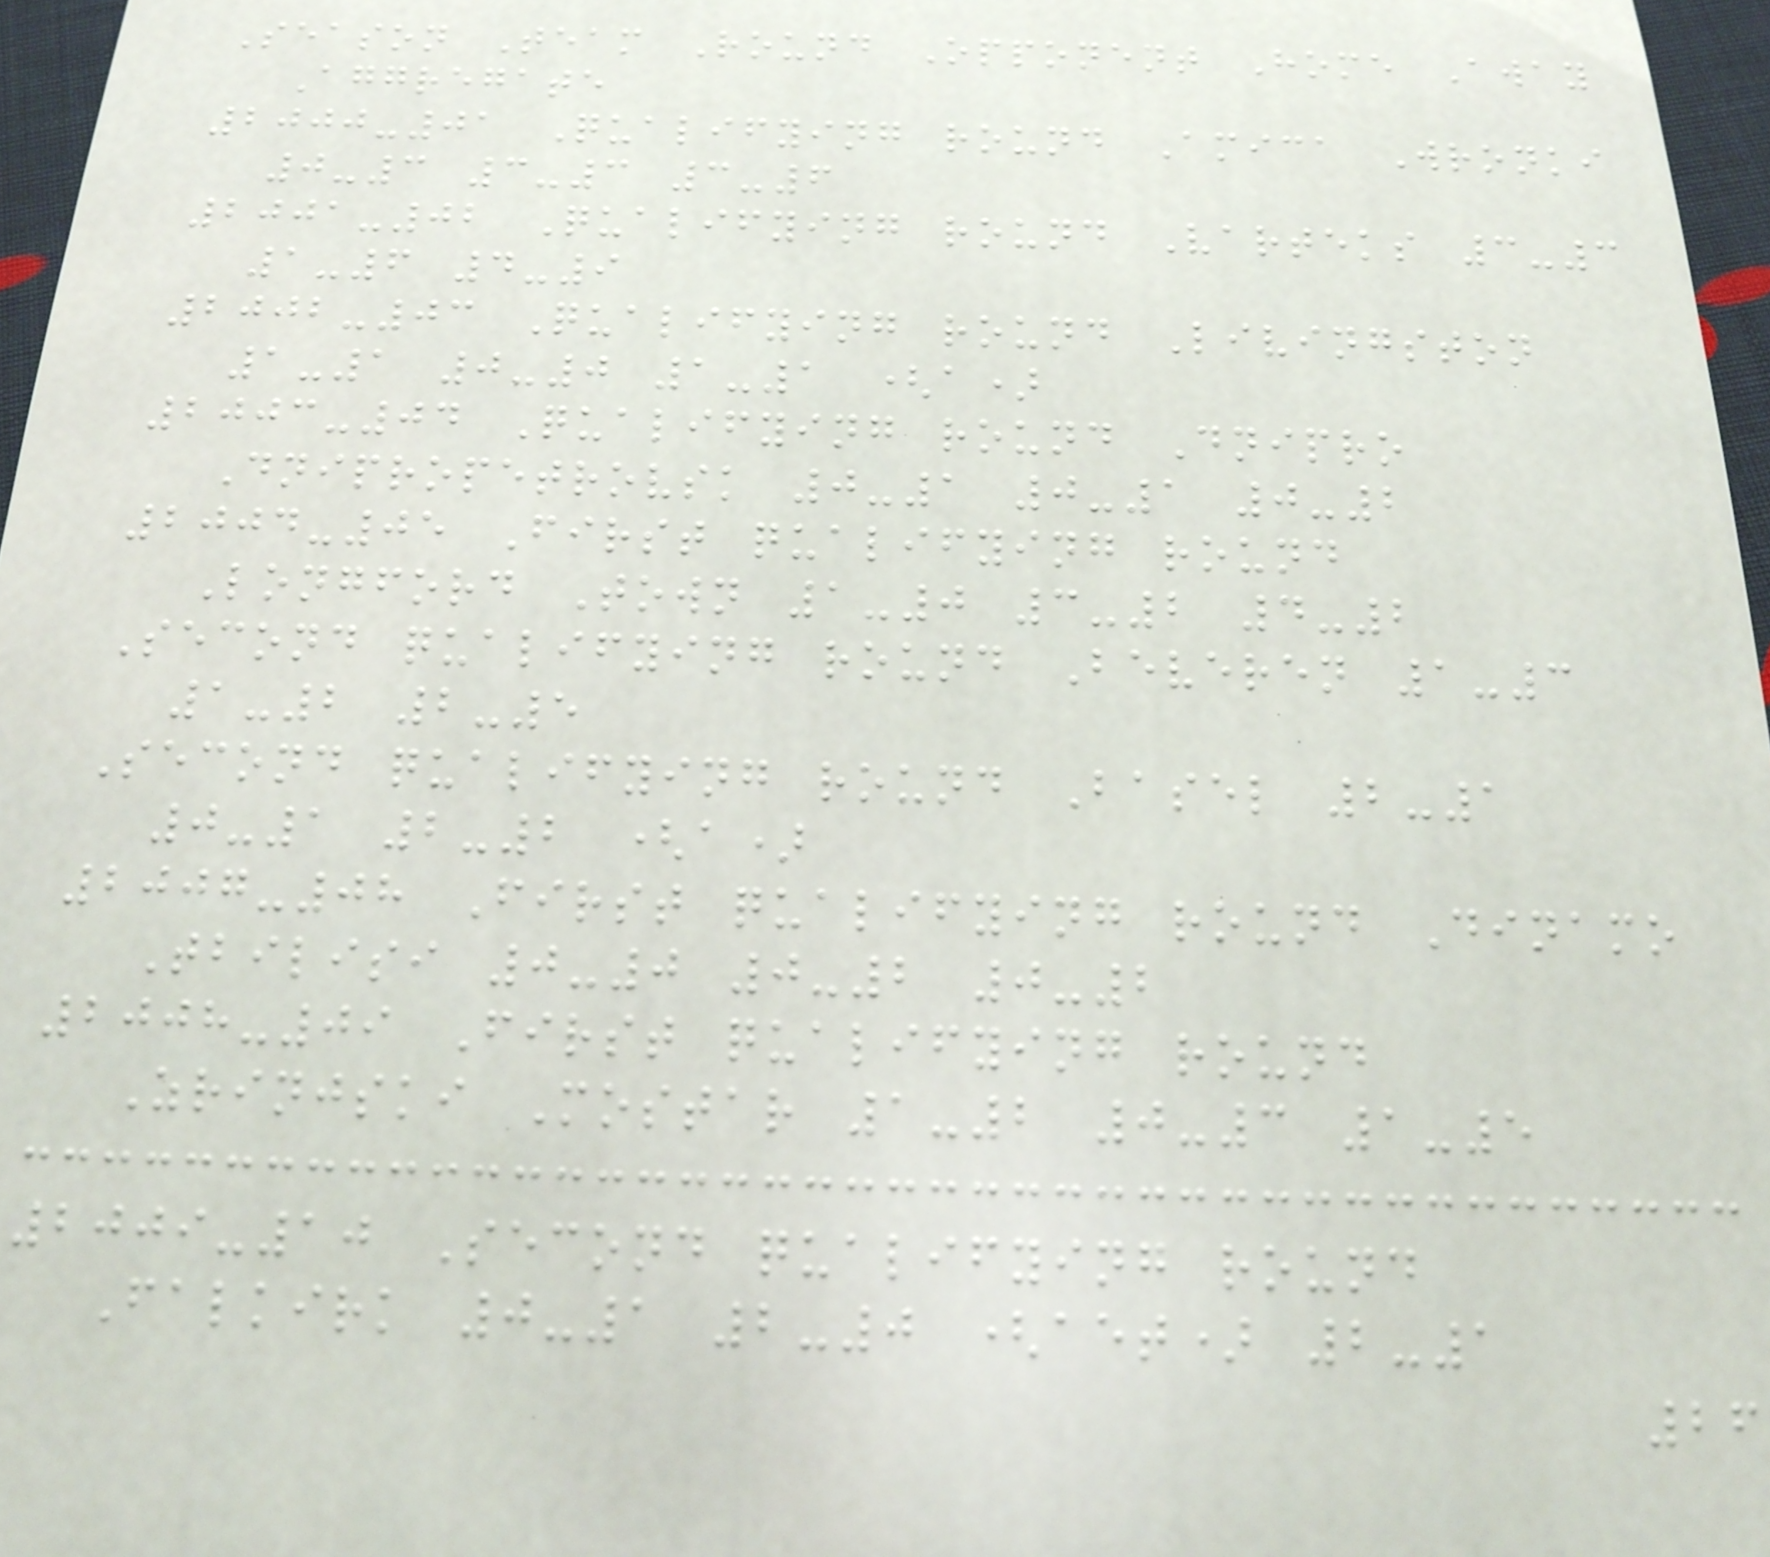Season Team Round Opponent Home Away
Aggregate
2000-01 Qualifying round Amica Wronki
0-3 3-3 3-6
2001-02 Qualifying round Varteks 3-3
1-6 4-9
2002-03 Qualifying round Livingston
1-1 0-0 1-1 (a)
2003-04 Qualifying round Dnipro
Dnipropetrovsk 0-1 0-1 0-2
2004-05 First qualifying round
Longford Town 1-0 3-2 4-2
Second qualifying round Beveren 1-3
1-2 2-5
Second qualifying round Basel 2-1
0-1 2-2 (a)
2007-08 First qualifying round Dinamo
Tbilisi 0-0 0-2 0-2
2008-09 First qualifying round
Zrinjski Mostar 1-2 0-3 1-5
2009-10 Second qualifying round
Falkirk 0-1 2-0 (aet) 2-1
26
